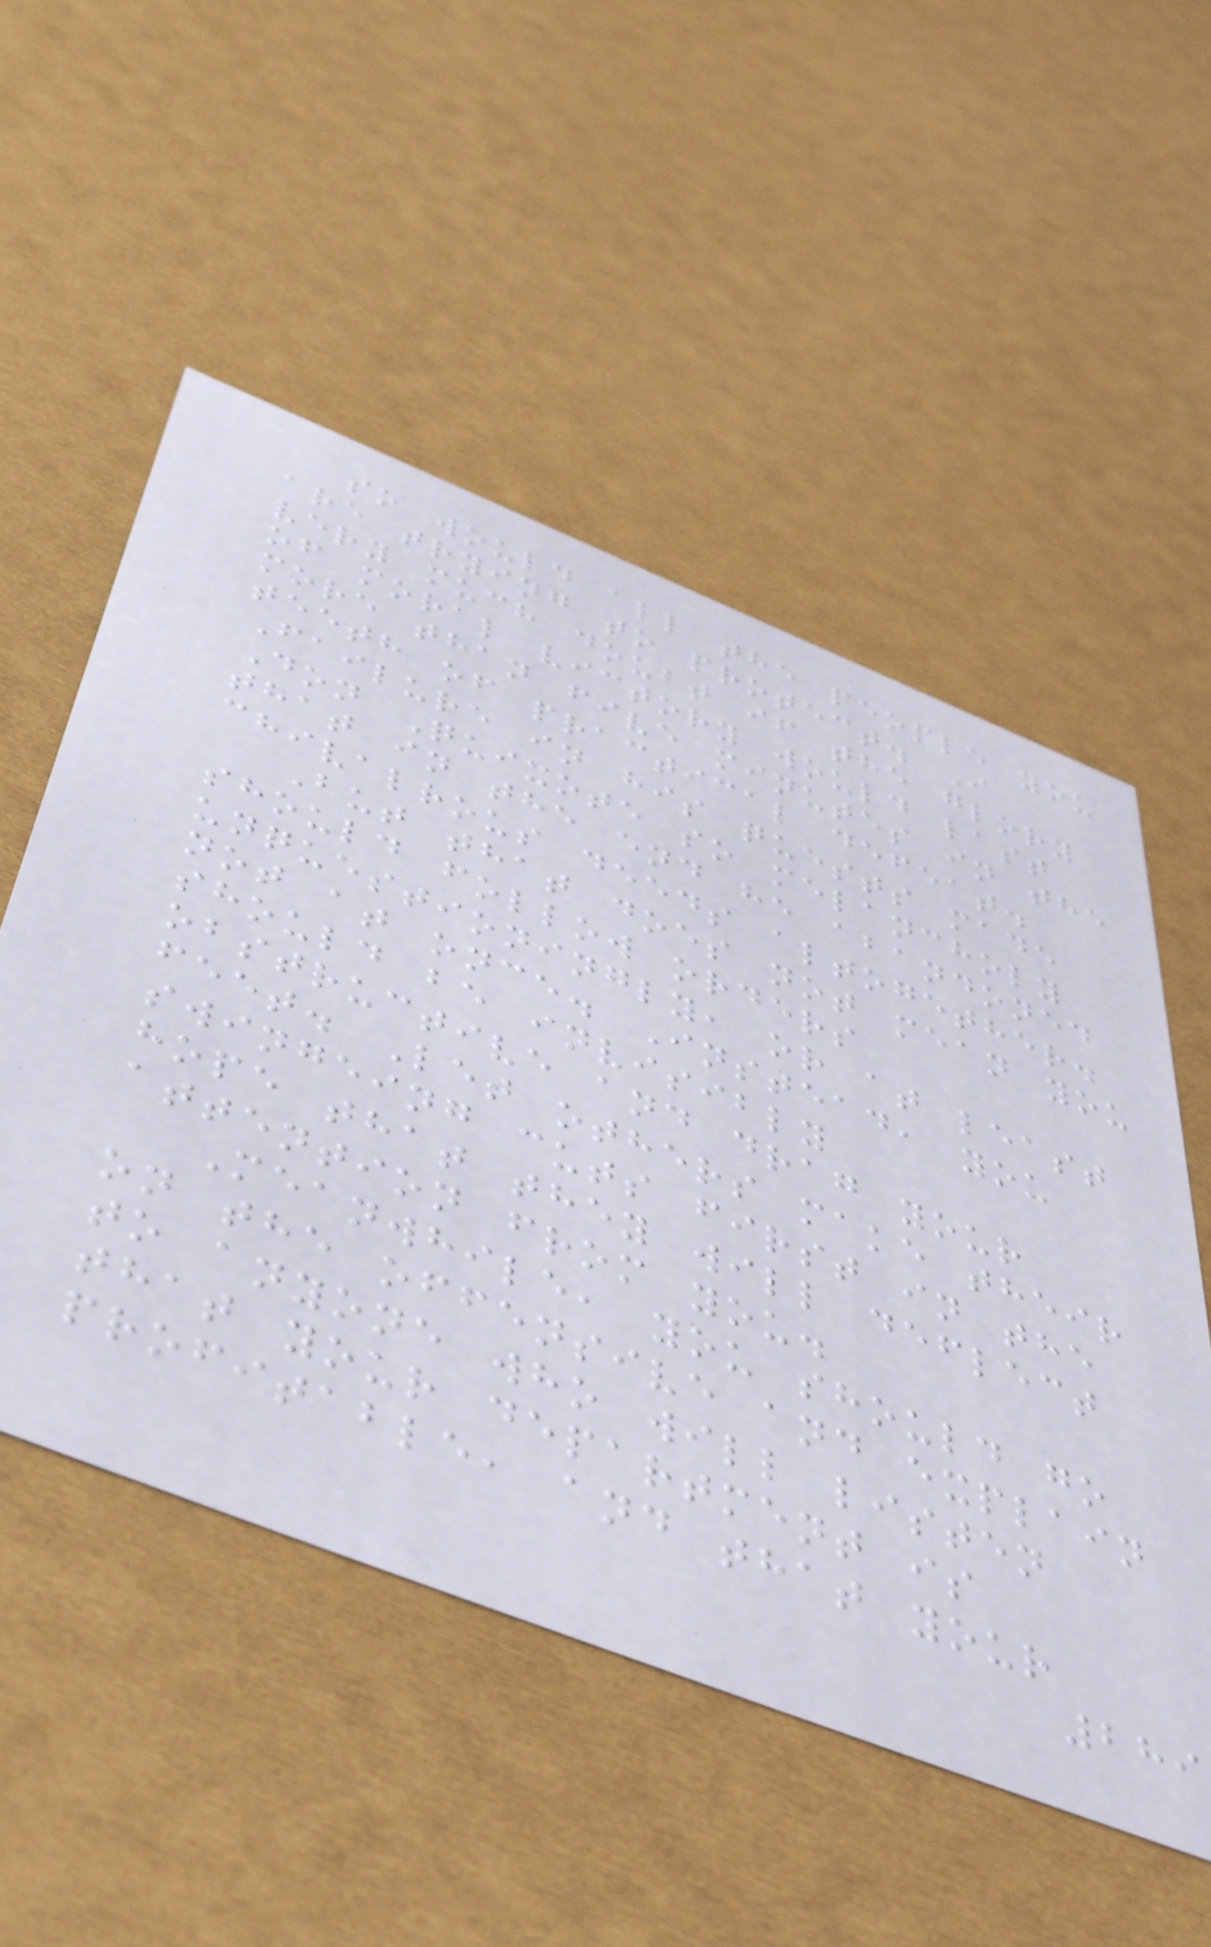so would all the people you
are trying to protect. I
very much doubt if the glory
of moral victory would last
more than five minutes in the
teeth of practical defeat.
Failure in his quests made
Don Quixote so melancholy
that in the end he abandoned
chivalrous deeds altogether.
But that does not mean you
should follow orders
unquestioningly, or at least
not at once. Instead, you
should be invisibly
obstructive and drag your
feet. Let others make their
swingeing cuts first in the
hope that they will deflect
attention from you.
Meanwhile, you should go
on the offensive and explain
to anyone who will listen
that your department is
profitable, and that your
289
